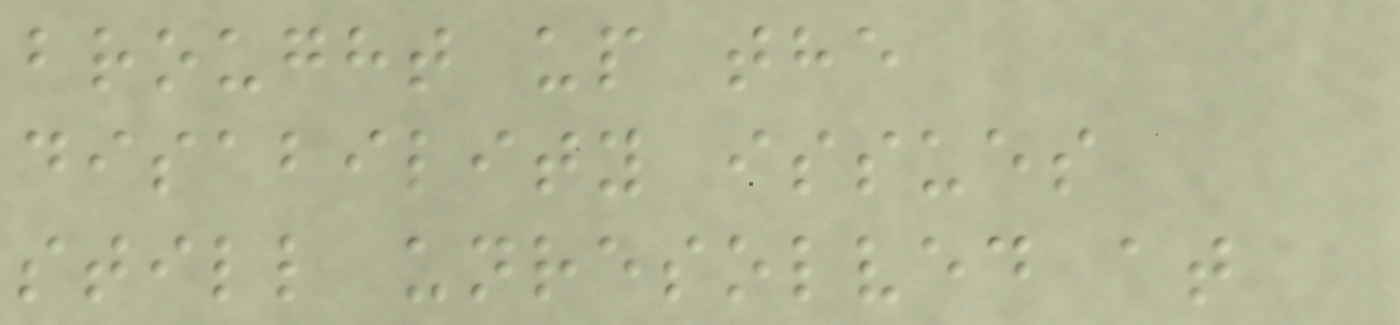brought up the
disability issues
still unresolved at
